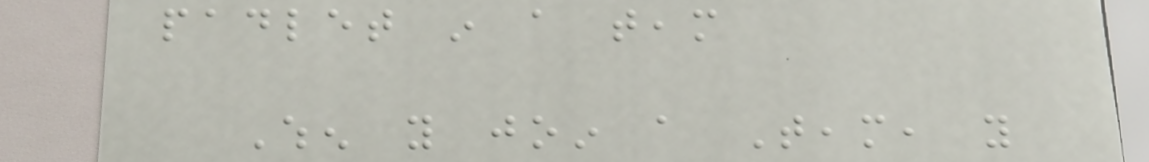padlet in a team
When you join a Team, you
